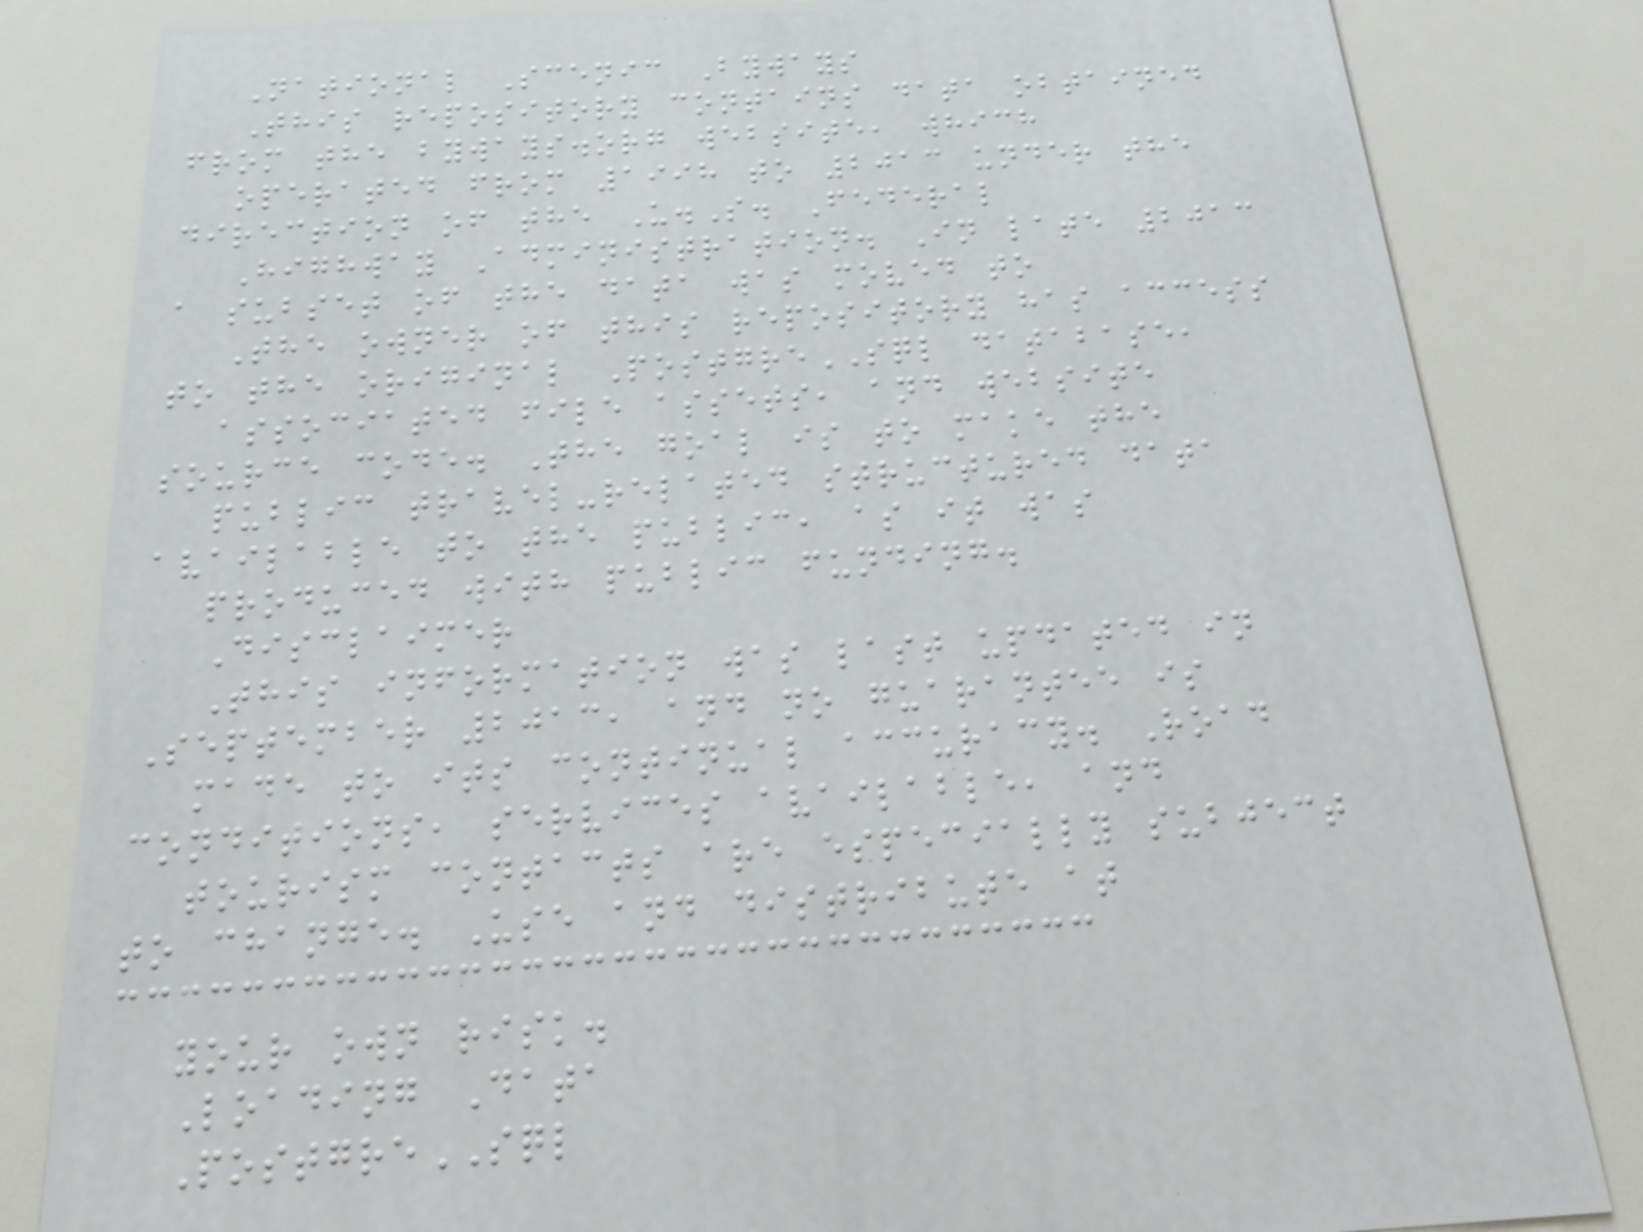National Scenic Byways
This repository contains data obtained
from the byways.org website, which
operated from 1998 to 2013 under the
direction of the U.S. Federal
Highway Administration. In late 2013
a subset of the data was moved to
The owner of this repository has access
to the original PostgreSQL database,
associated file assets, and website
source code. The goal is to make the
public travel-related structured data
available to the public, as it was
produced with public funding.
Disclaimer
This information was last updated in
September 2013, and no guarantee is
made to its continual accuracy. Road
conditions, services available, and
tourism contacts are especially subject
to change. Use and distribute at
your own risk.
Loading Data
PostgreSQL
